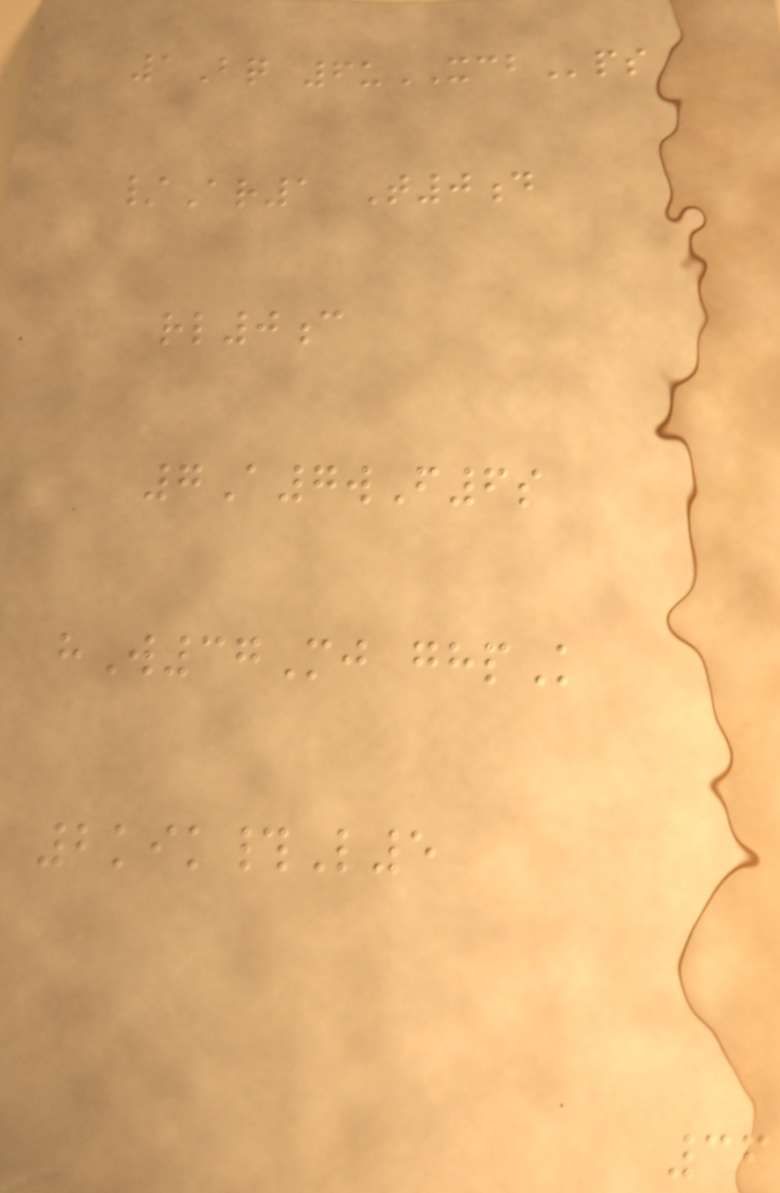1Bq 6uXCBps
/Ar1 T0d
rl0c
7A7wF6s
hW37Mj ghpK
2kik#L5
36
